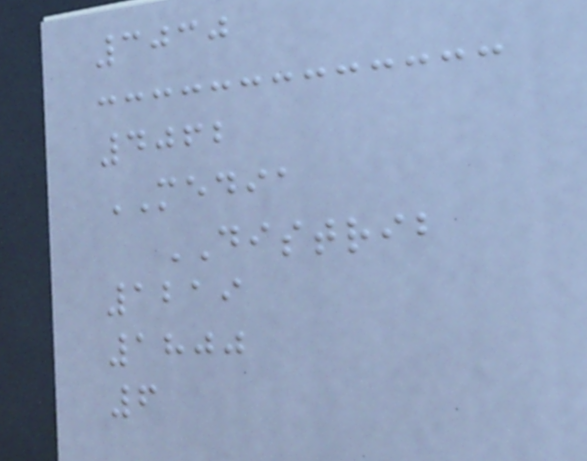3030
4062
MEDIA
DISTRIB
1219
1800
6
